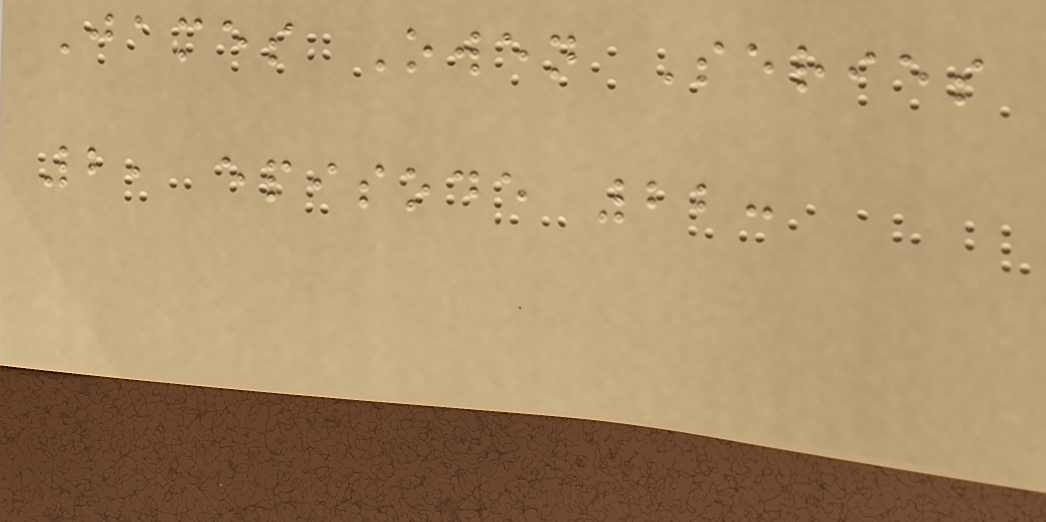James Owen Series
2, episode 22:
